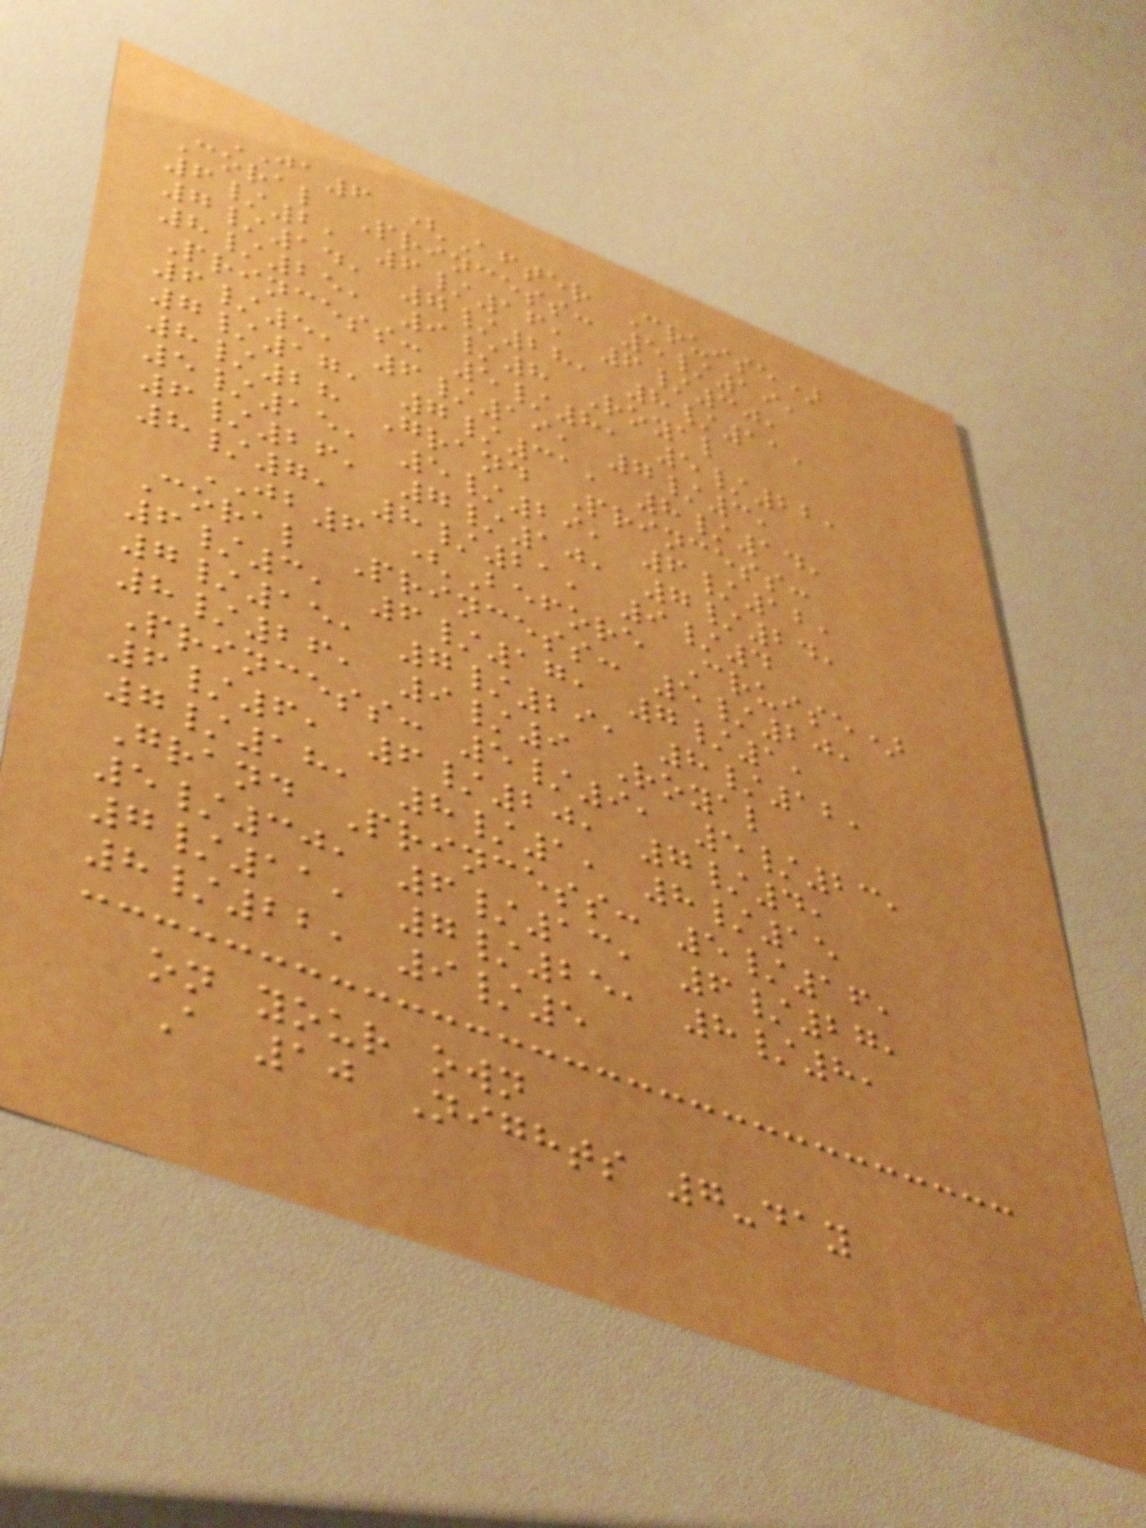JA6 (After Cruise)
Coral Princess: 5/19,
6/2, 6/16, 6/30,
7/14, 7/28, 8/11,
8/25, 9/8 Royal
Princess: 5/8, 5/22,
6/5, 6/19, 7/3,
7/17, 7/31, 8/14,
8/28 Grand Princess:
5/15, 5/29, 6/12,
6/26, 7/10, 7/24,
8/7, 8/21, 9/4
JB6 (Before Cruise)
Coral Princess: 5/20,
6/3, 6/17, 7/1,
7/15, 7/29, 8/12,
8/26, 9/9 Royal
Princess: 5/9, 5/23,
6/6, 6/20, 7/4,
7/18, 8/1, 8/15
Grand Princess: 5/16,
5/30, 6/13, 6/27,
7/11, 7/25, 8/8,
8/22, 9/5
on your own
A 10 Nights 7-day
